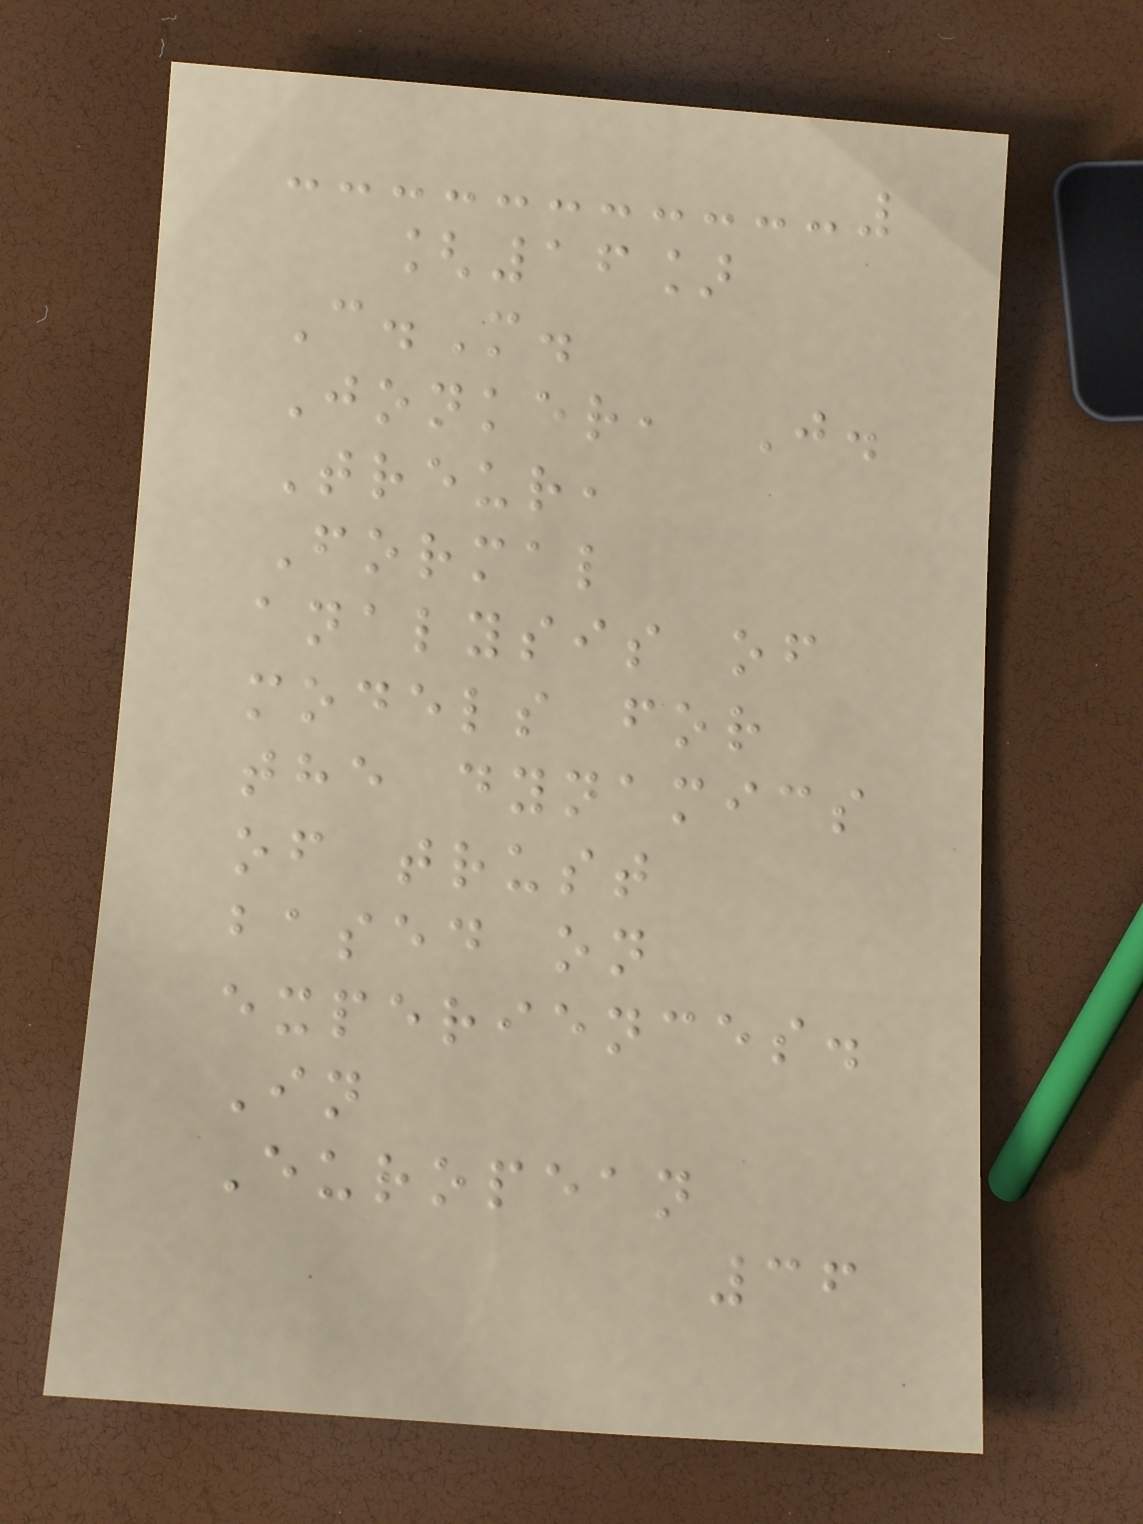[16]
C.M.
Jonker, J.
Treur,
Formal
analysis of
models for
the dynamics
of trust
based on
experiences.
In
European
36
